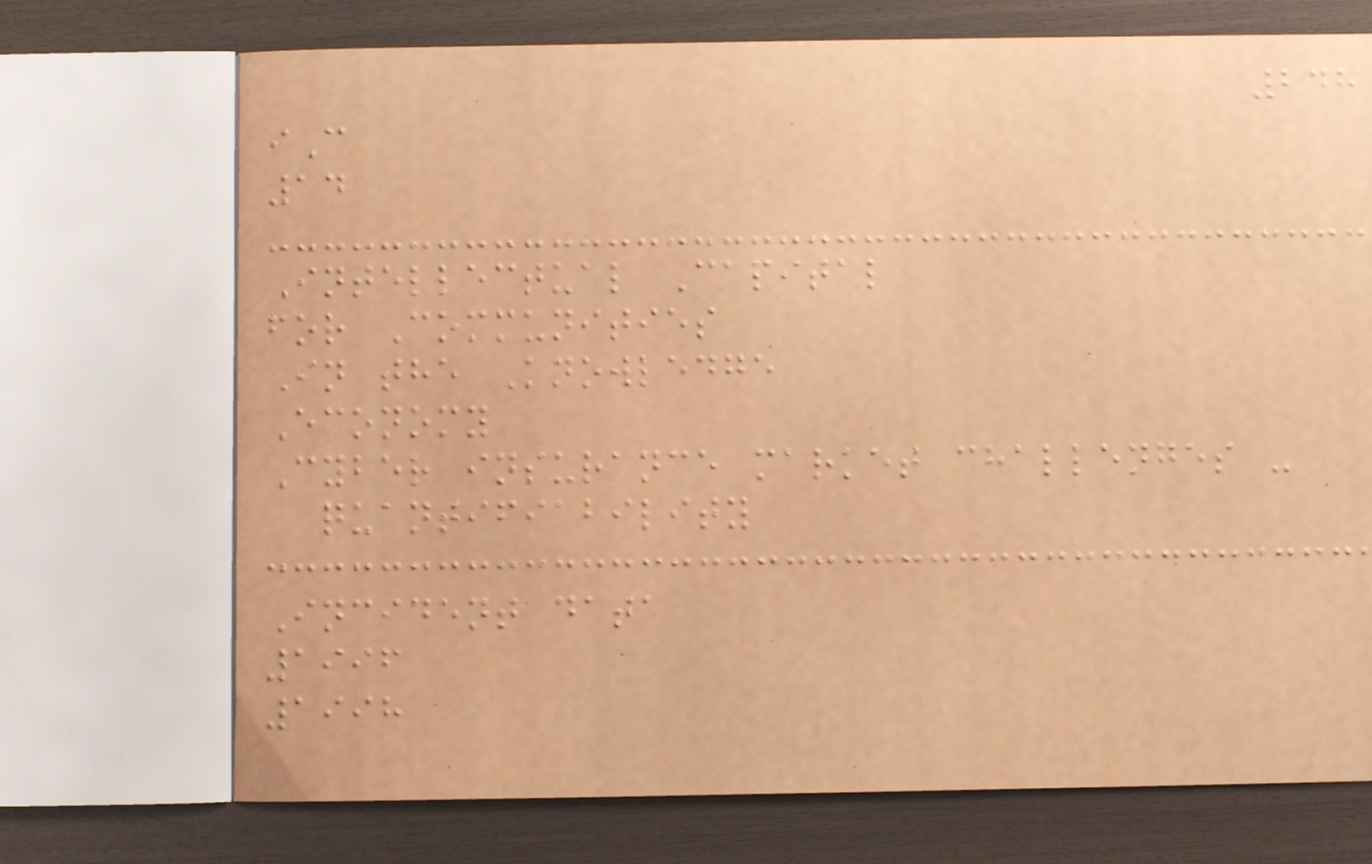248
iC
14
Intellectual Capital
for Communities
In the Knowledge
Economy
Cyber insurance market challenges -
quantifiability
Incident data
1996
1998
